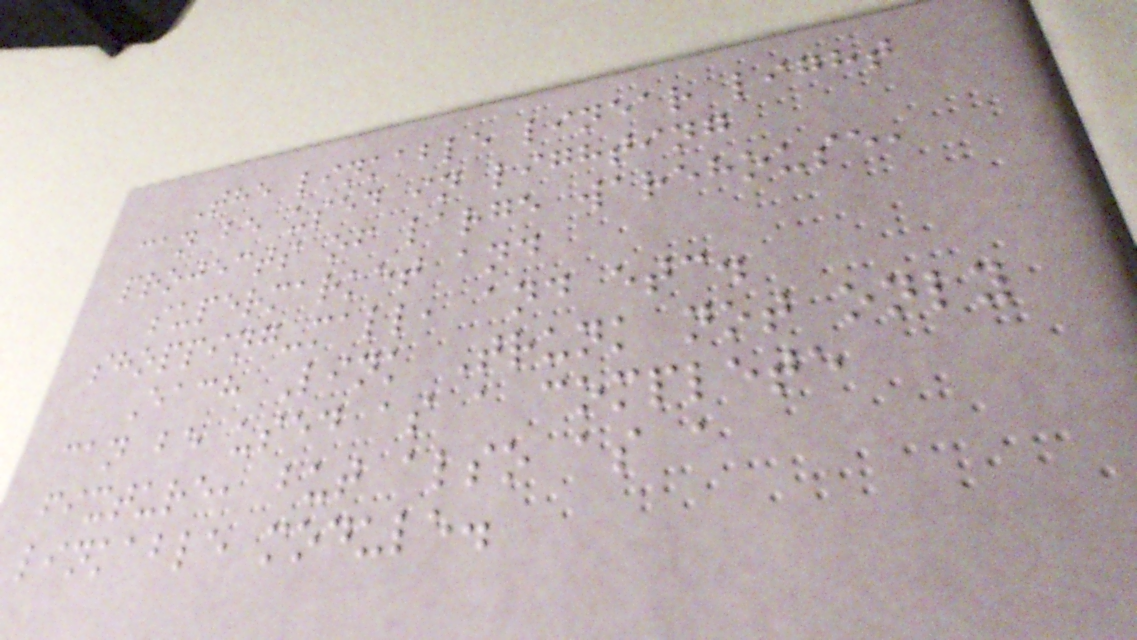The linkable linear light
can be used in lighting
projects of large warehouse,
supermarket and
shopping-mall, and etc.
Each Link Trunk not only
can be used as a complete
fixture, but also as a
linkable module.
